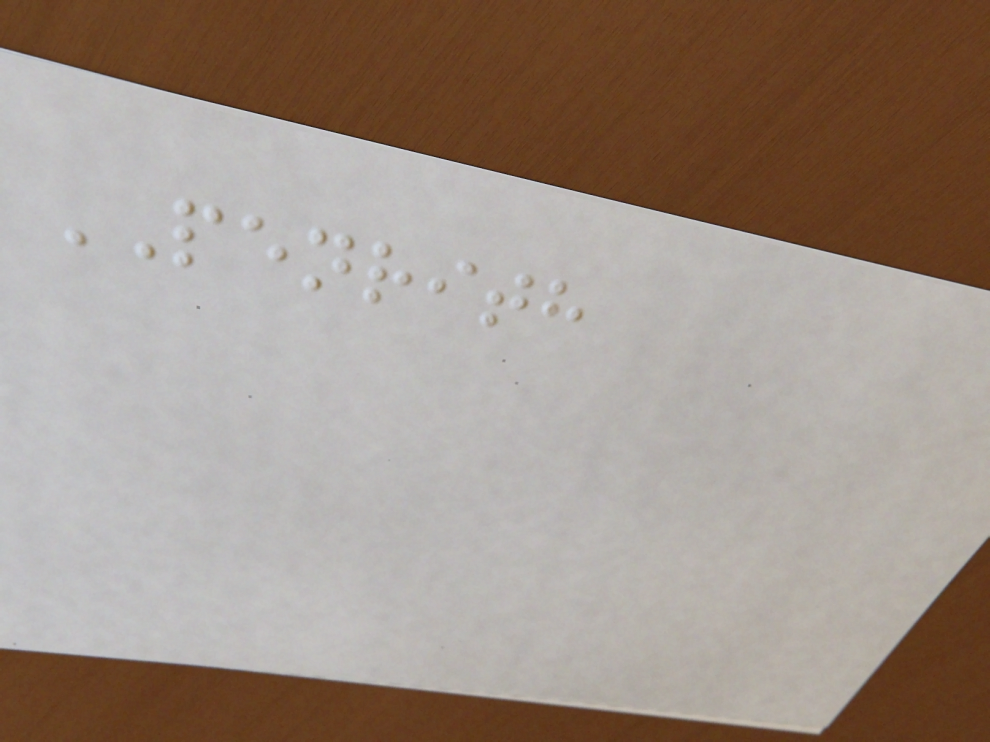PENRITH
